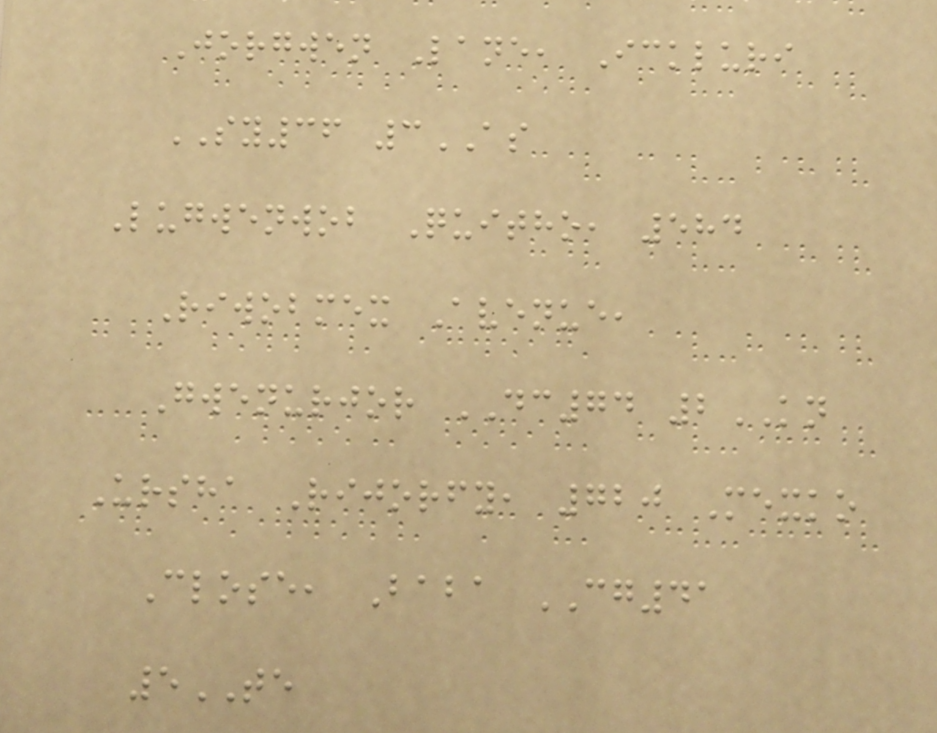Jorgwen Lane, Ickluri
SY36 3AS
Lugwenwob Quitho, 584
Riwobmex Avenue,
Gwenurjor DC74 2KN
Ursha Rijorfy, 720 Mexko
Close, Baba CG41
5TE
